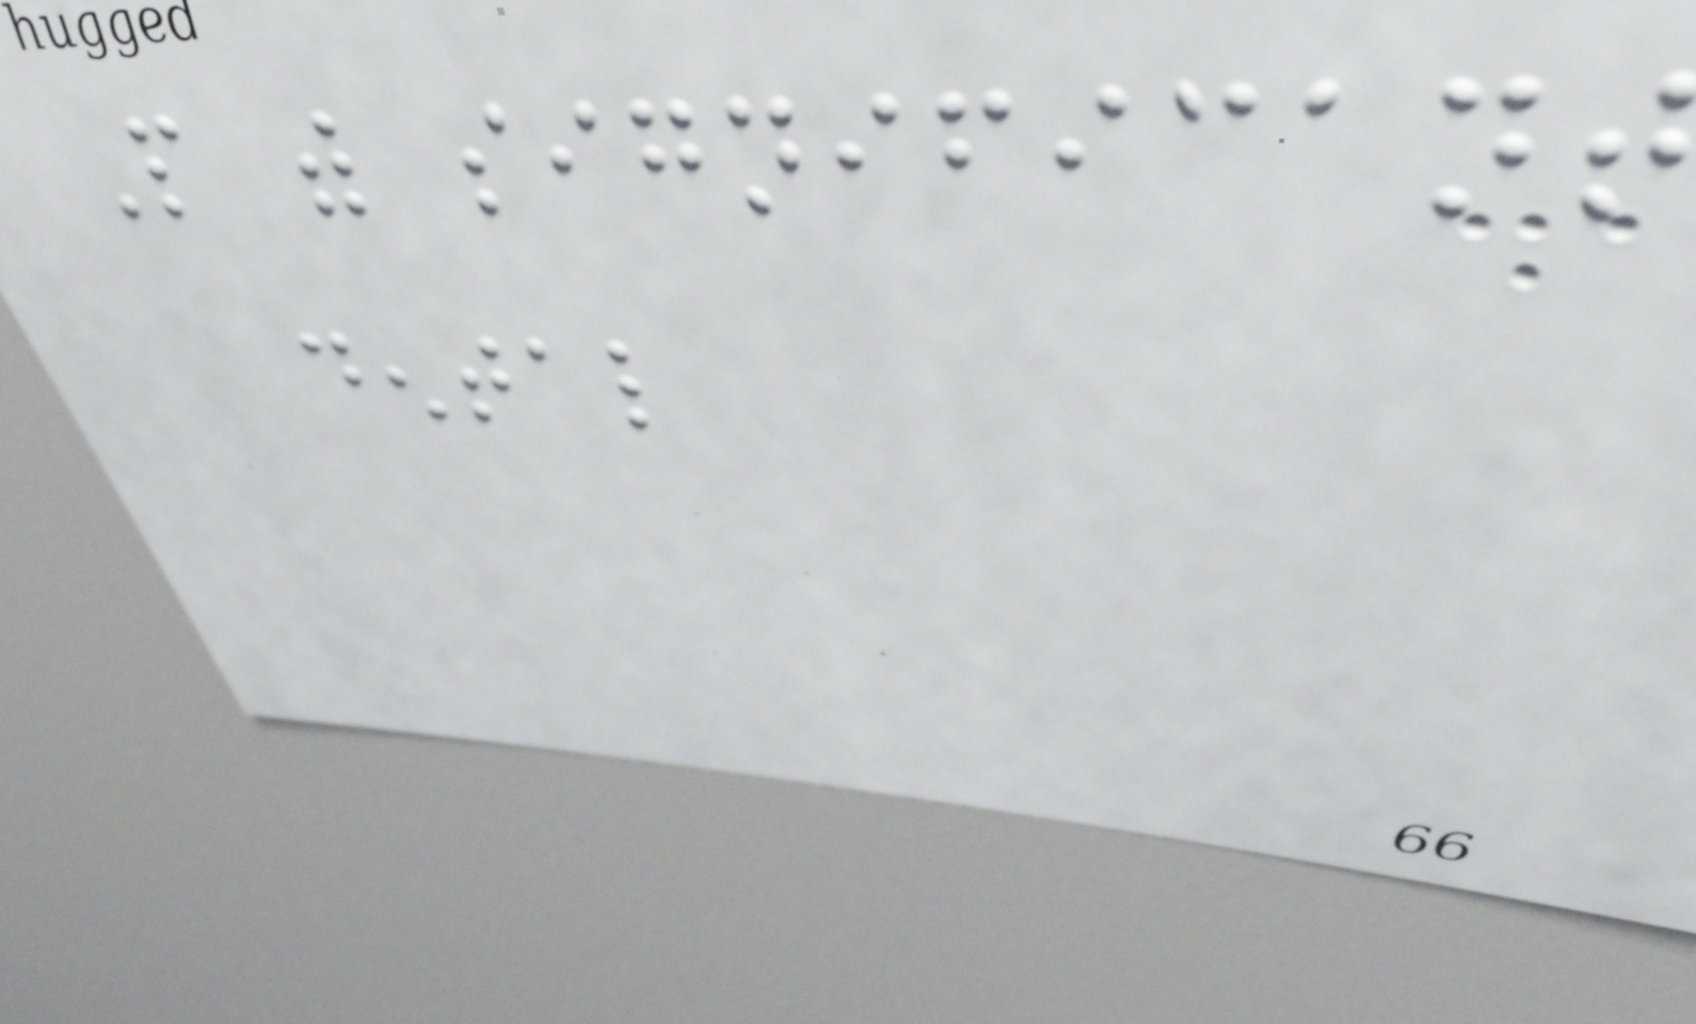People with significant
dental
